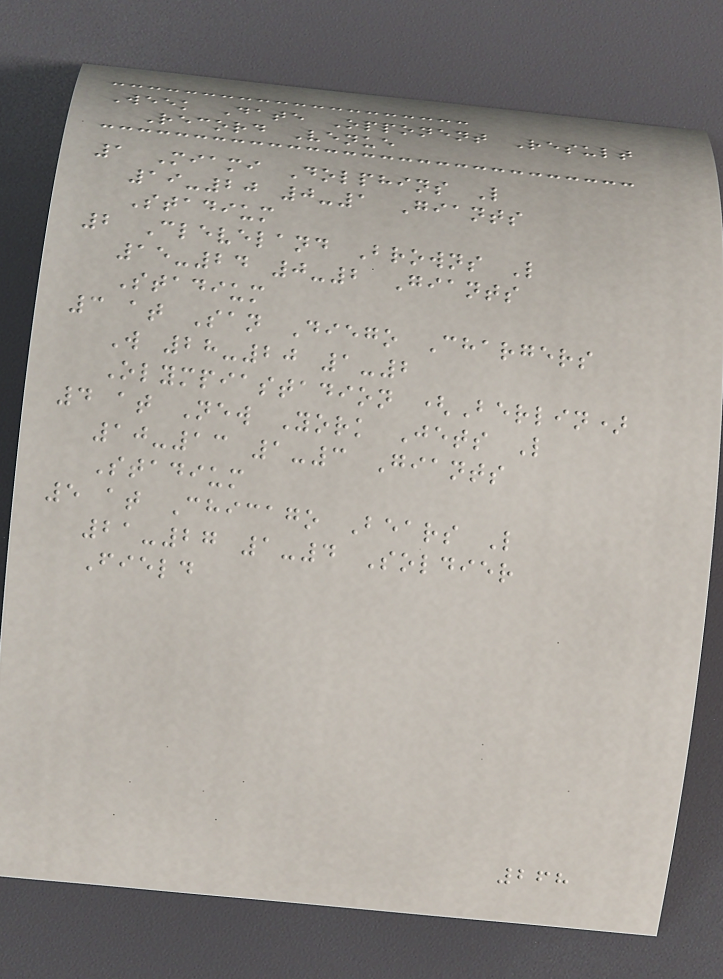Week Date Opponent Result
Record Venue
1 Miami Dolphins L
19-20 0-1 Giants
Stadium
2 Cleveland Browns L
15-24 0-2 Giants
Stadium
3 at San Diego Chargers
W 28-20 1-2
Olympiastadion (Berlin)
4 at New York Jets L
10-13 1-3 Giants
Stadium
5 at Chicago Bears L
21-27 1-4 Soldier
Field
268
